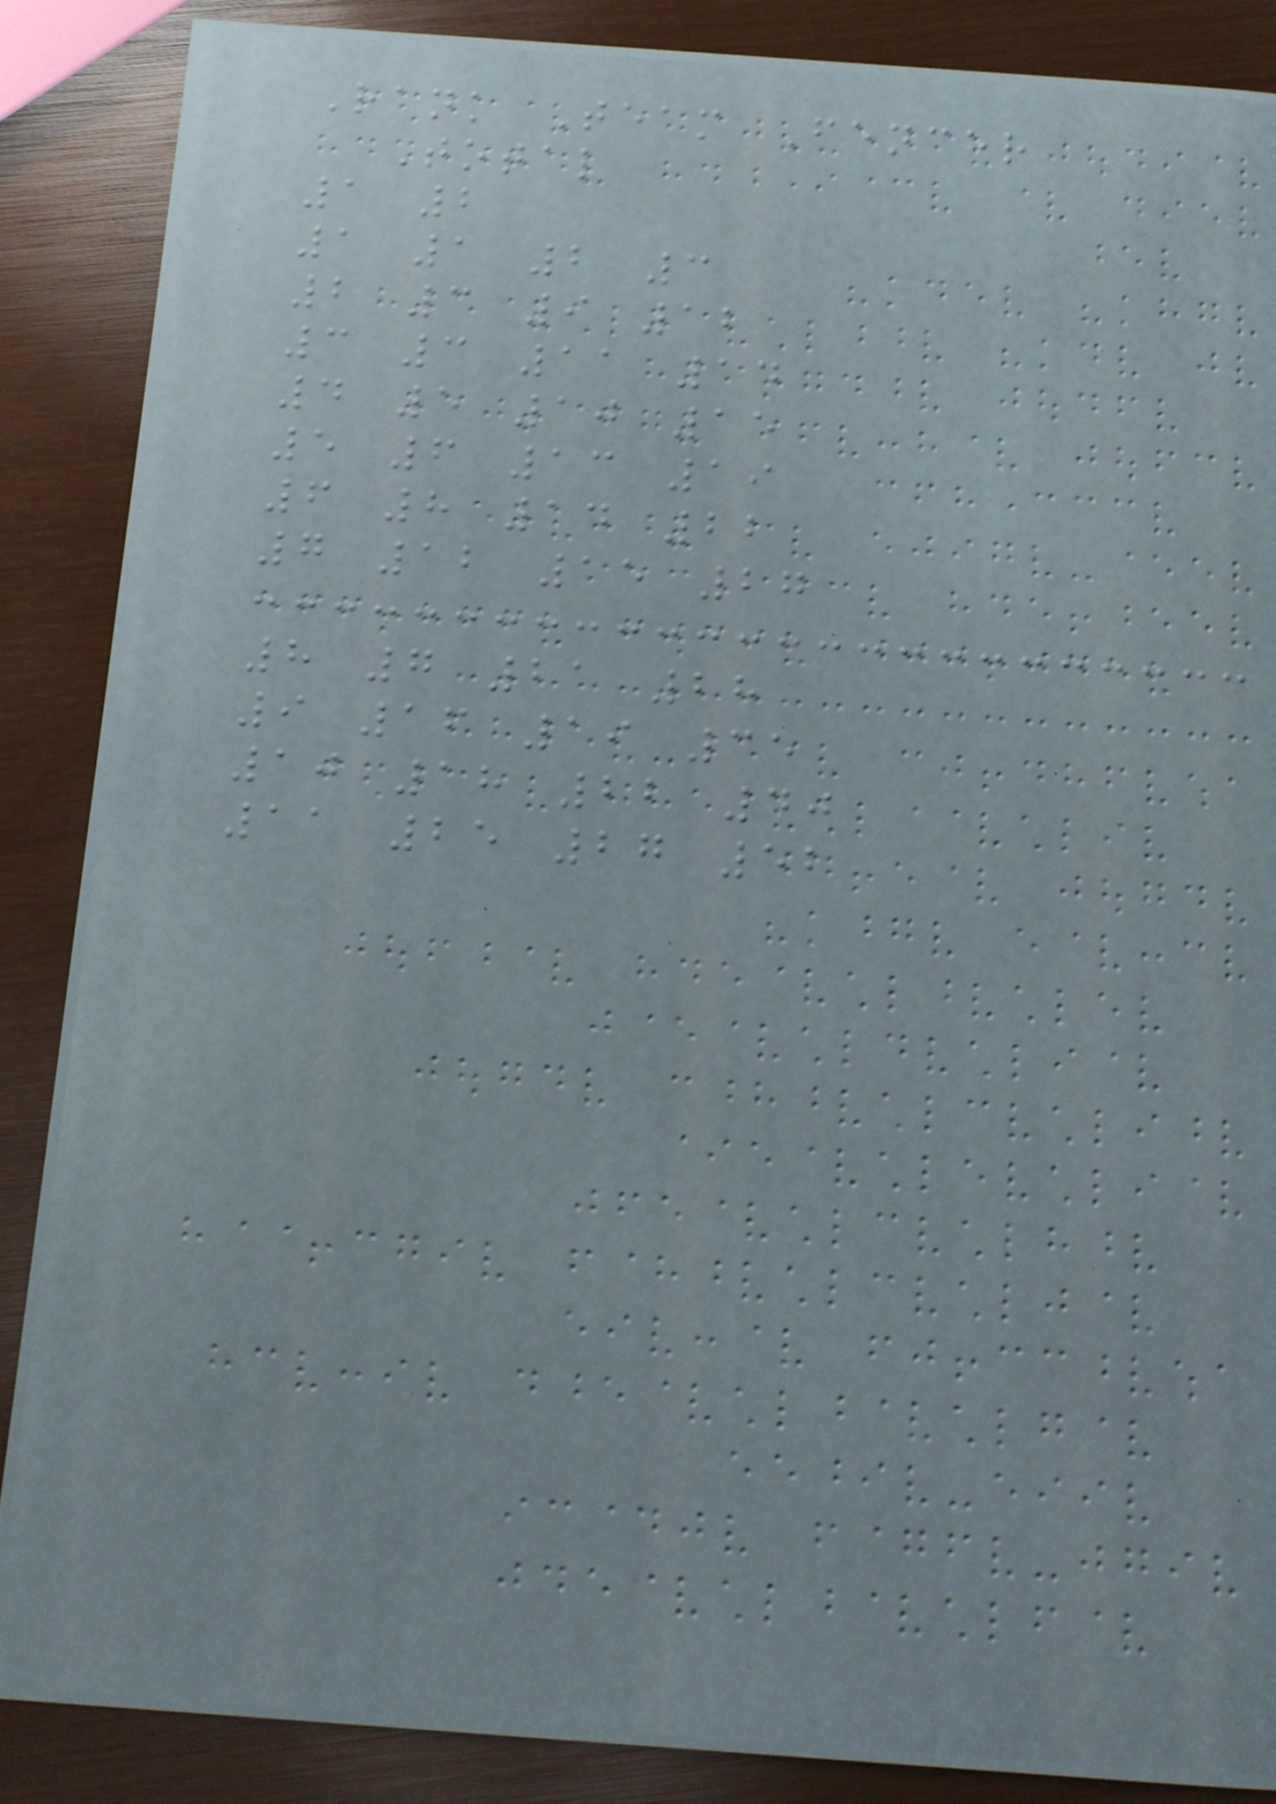Rank Team Fencer
Total
1 2
1 1 2 3
2 3 9 12
3 3 11 14
4 5 10 15
5 6 13 19
6 8 14 22
7 12 15 27
8 7 21 28
9 16 19 35
10 18 22 40
11 25 27 52
